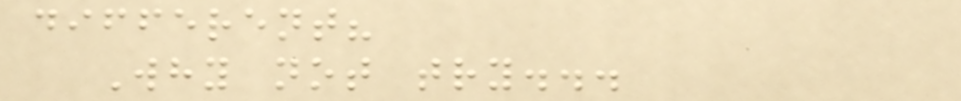different?
Why not try...
